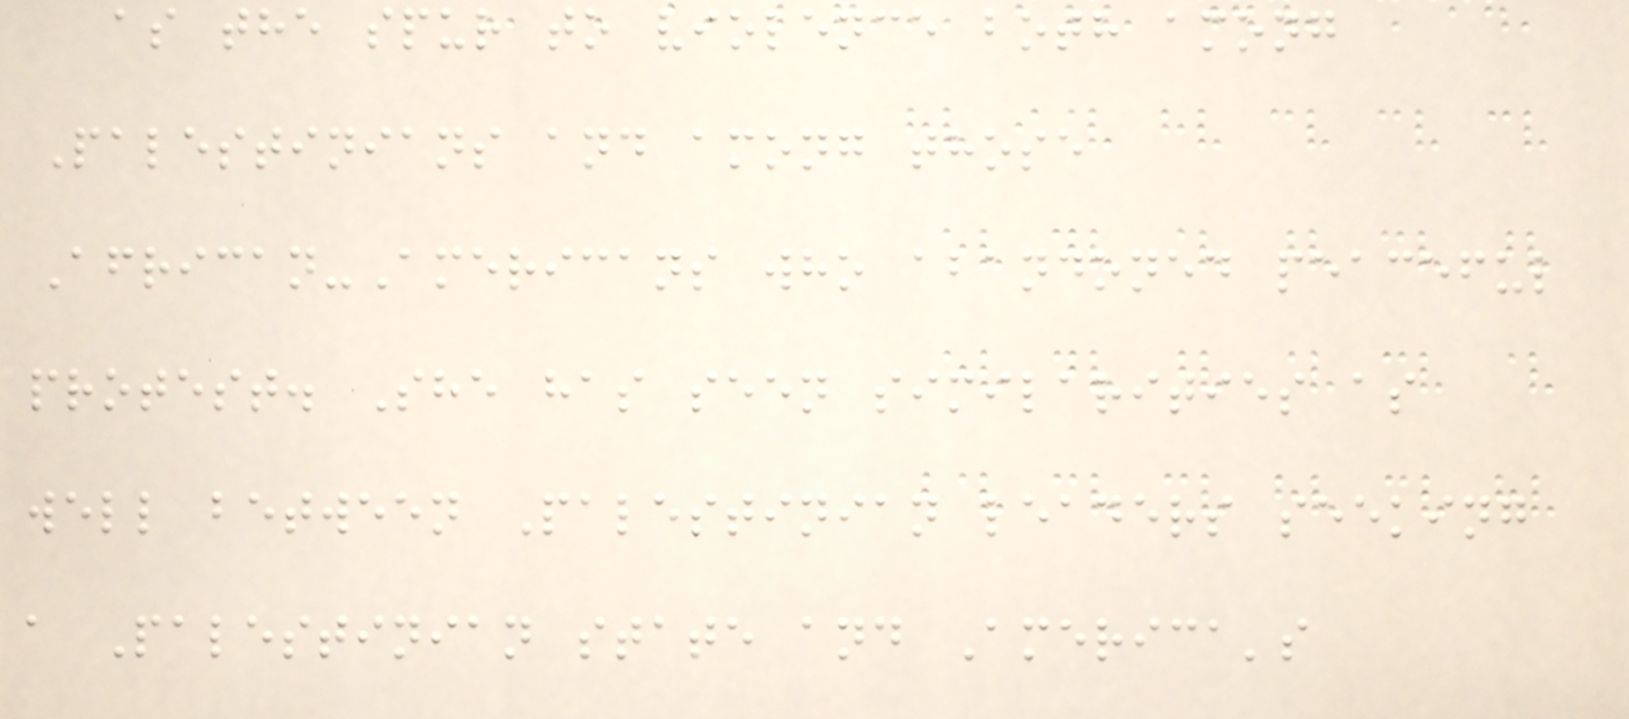as the spur to violence both among
Palestinians and among those
African-Americans who abandoned peaceful
protest. She has seen similarities as
well between Palestinian leaders seeking
a Palestinian state and America's
